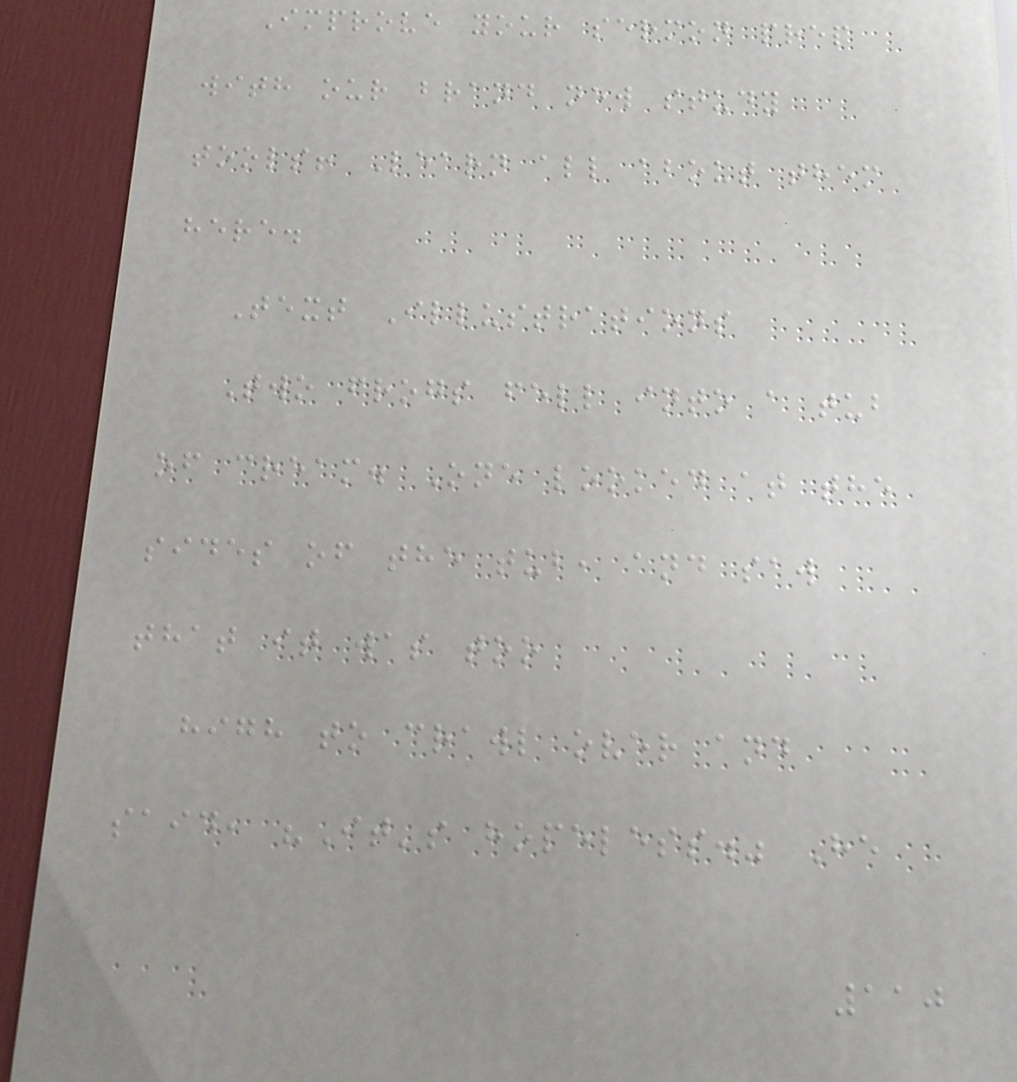Improve your sermon prep
with our brand new study
tools! Learn all about them
here.
Text Illustrations
Two frogs fell into a tub
of cream. One looked at the
sides of the tub, and saw
that it was too
high to crawl over and
said, "It's hopeless." He
110
